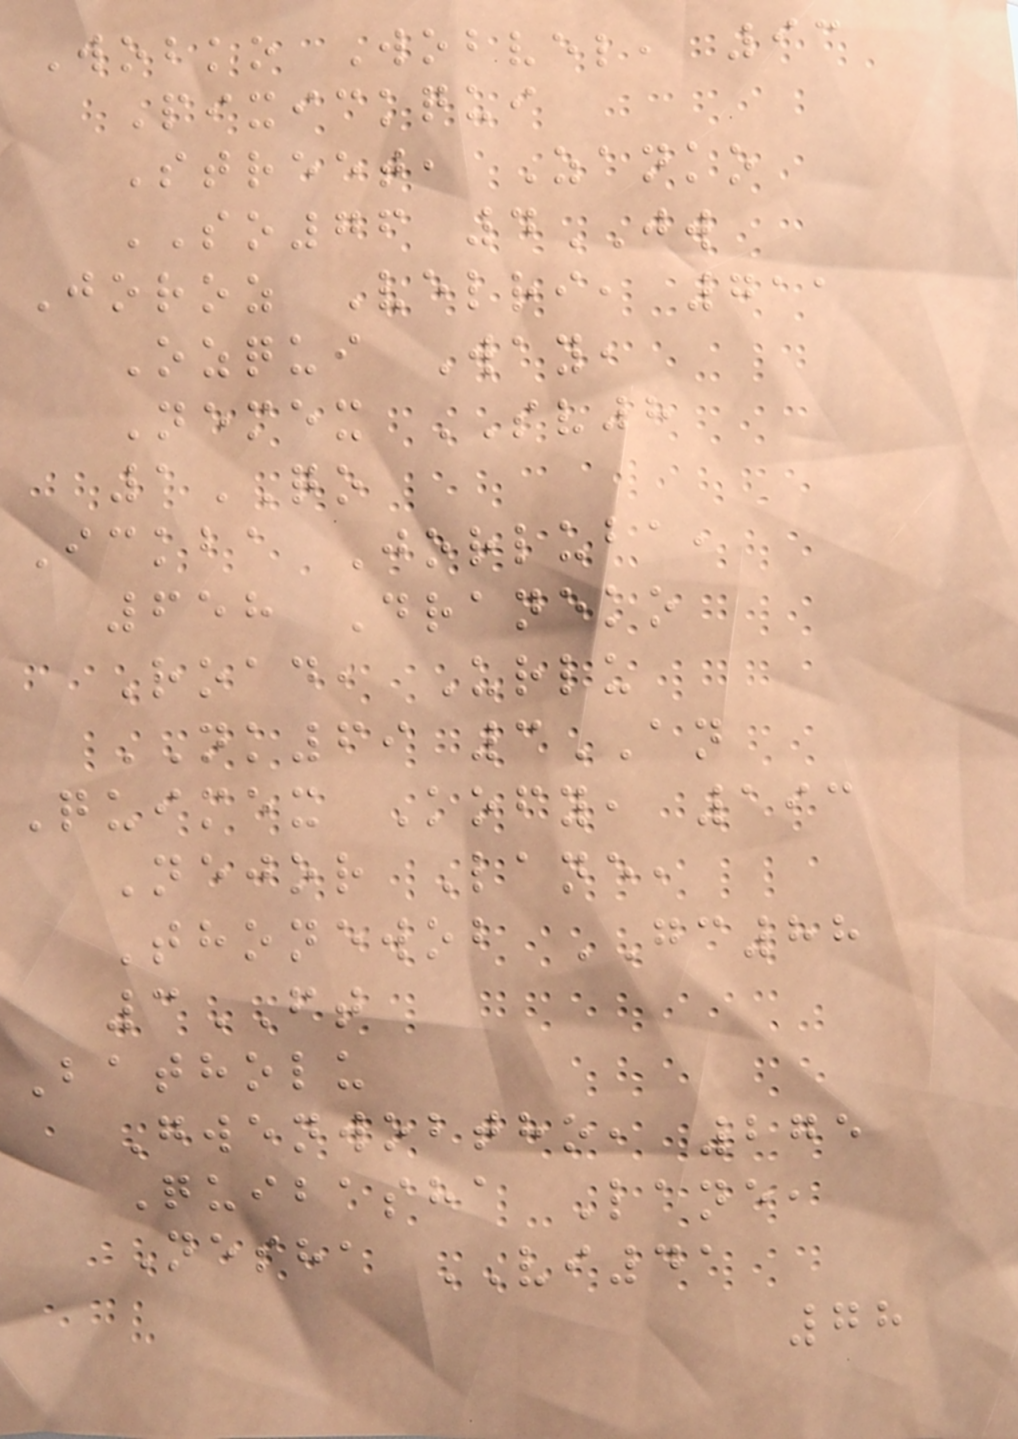Wobko Wobvel, 93
Pixickqui
Street, Zanko
SO76 4JW
Joroz Velri, 711
Ozqui Way,
Nemex SV8
1QO
Ickba Jorluba,
658 Draneko
Road, Urlu
NK69 3AN
Quimex Kofy, 193
Nejor Lane,
Thonewob GC88
3FT
Batholu
Gwenwobtho, 275
Quibasha Lane,
Nesha VI41
78
